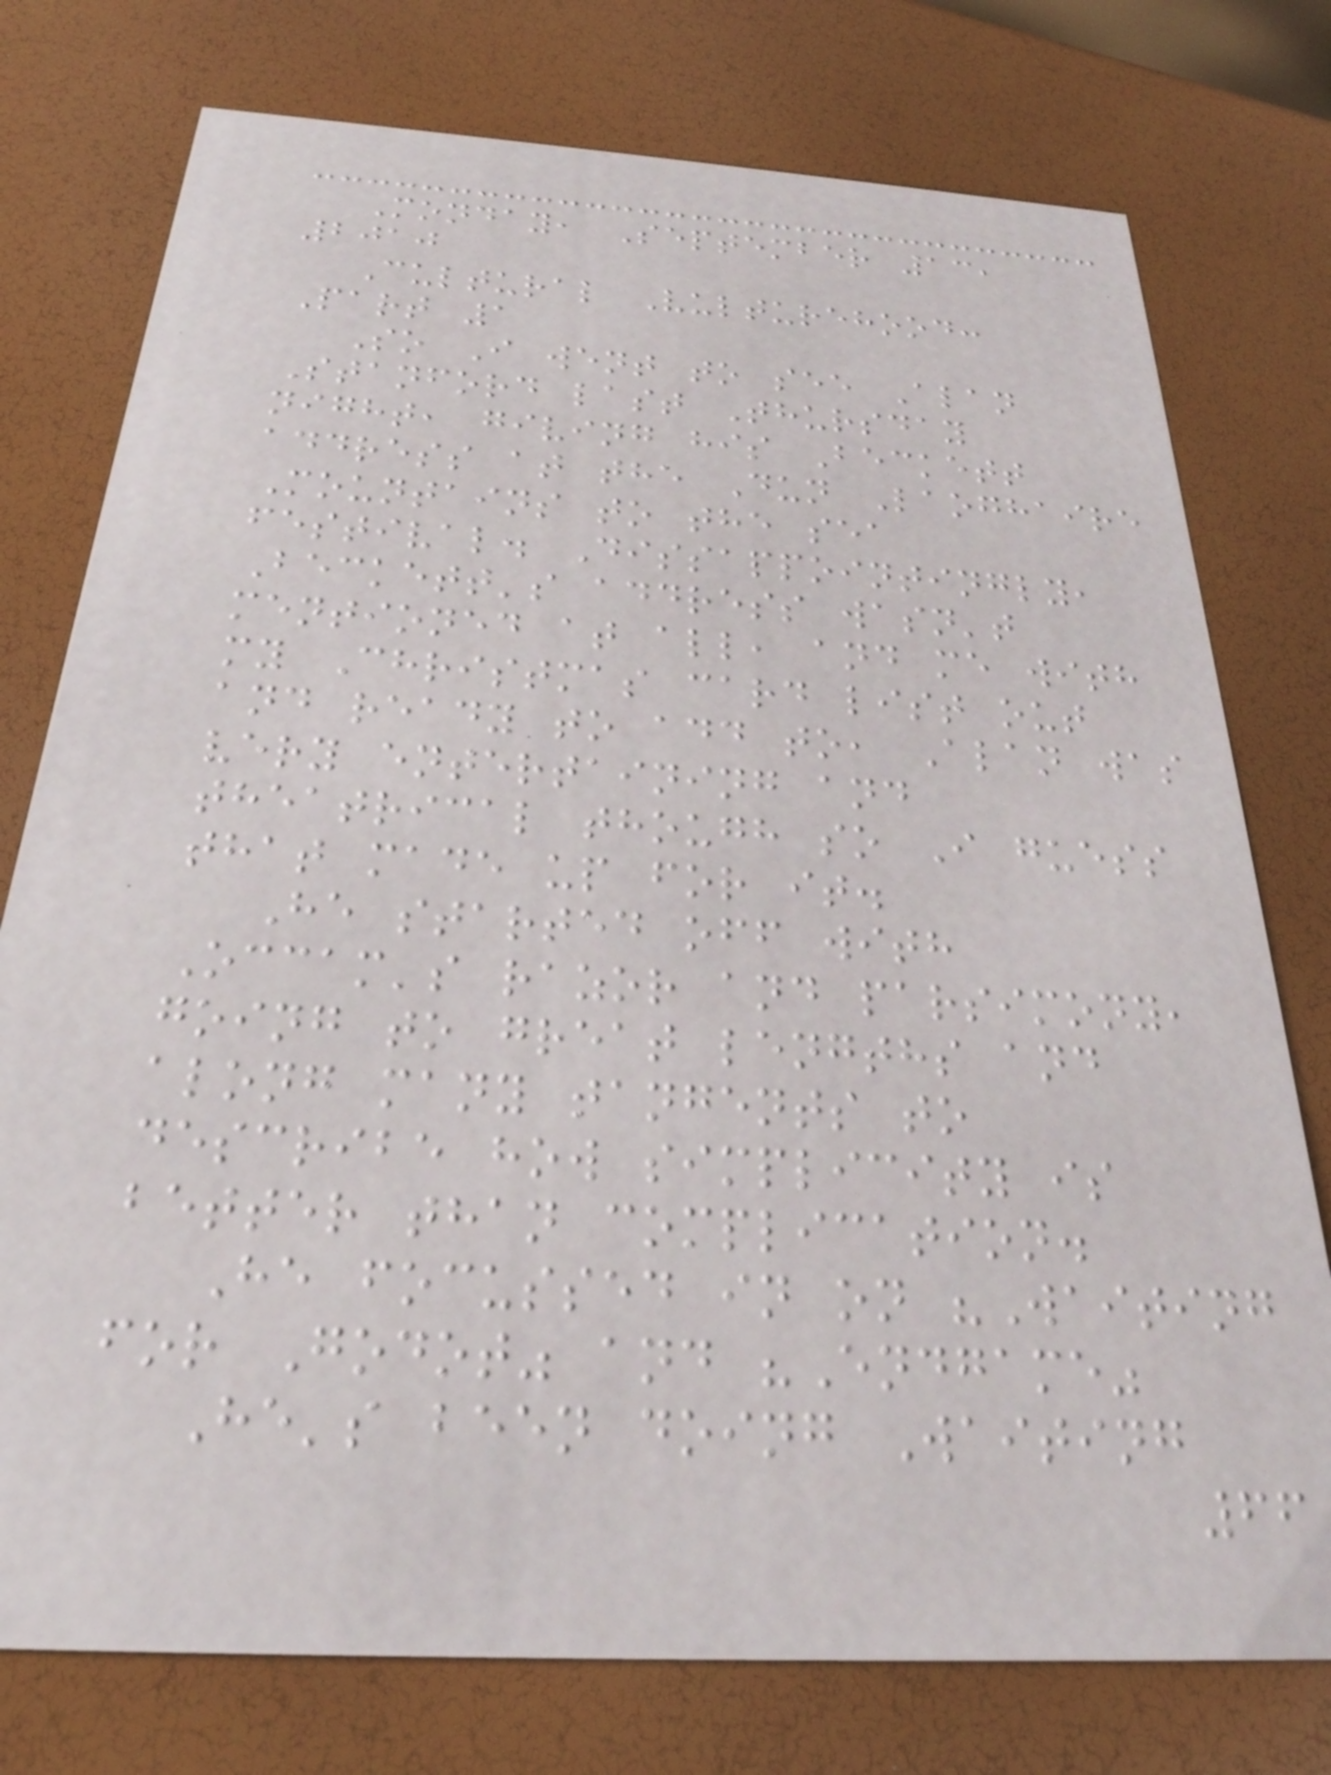Monday, September 13,
2010
Cultural Vulturehood:
Part 1
So I went to see Alan
Stanford last Thursday
night, giving his Beckett
address at the Dun Laoghaire
Mountains to the sea
festival. Dissappointingly,
Beckett's address wasn't
mentioned at all, and me with
my Christmas card list out
and ready to add to, Alan was
very entertaining and
theatrical though so I guess
that made up for it.
He started off with
Occam's razor and parsimony,
going to great lengths and
along many tangents to
describe how simplicity is
better than complication.
He focussed in on "Waiting
for Godot" and "Endgame"
He's been doing Waiting
66
